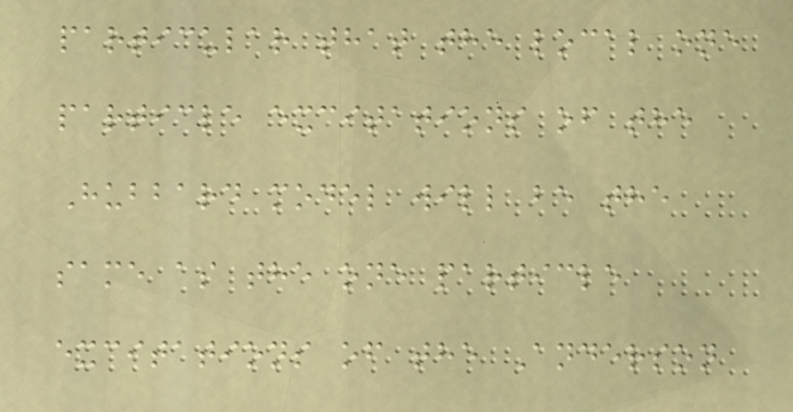particular that the local one
particle excitations of the
Hubbard model will be the
same as the one particle
excitations of the Anderson
